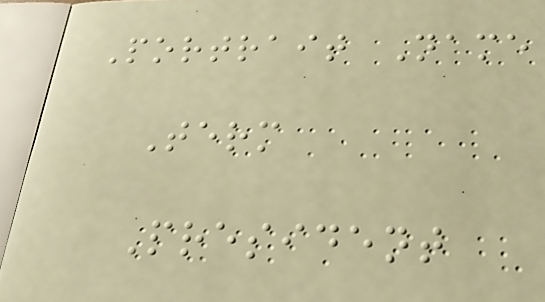Portrait Name
Term
President
